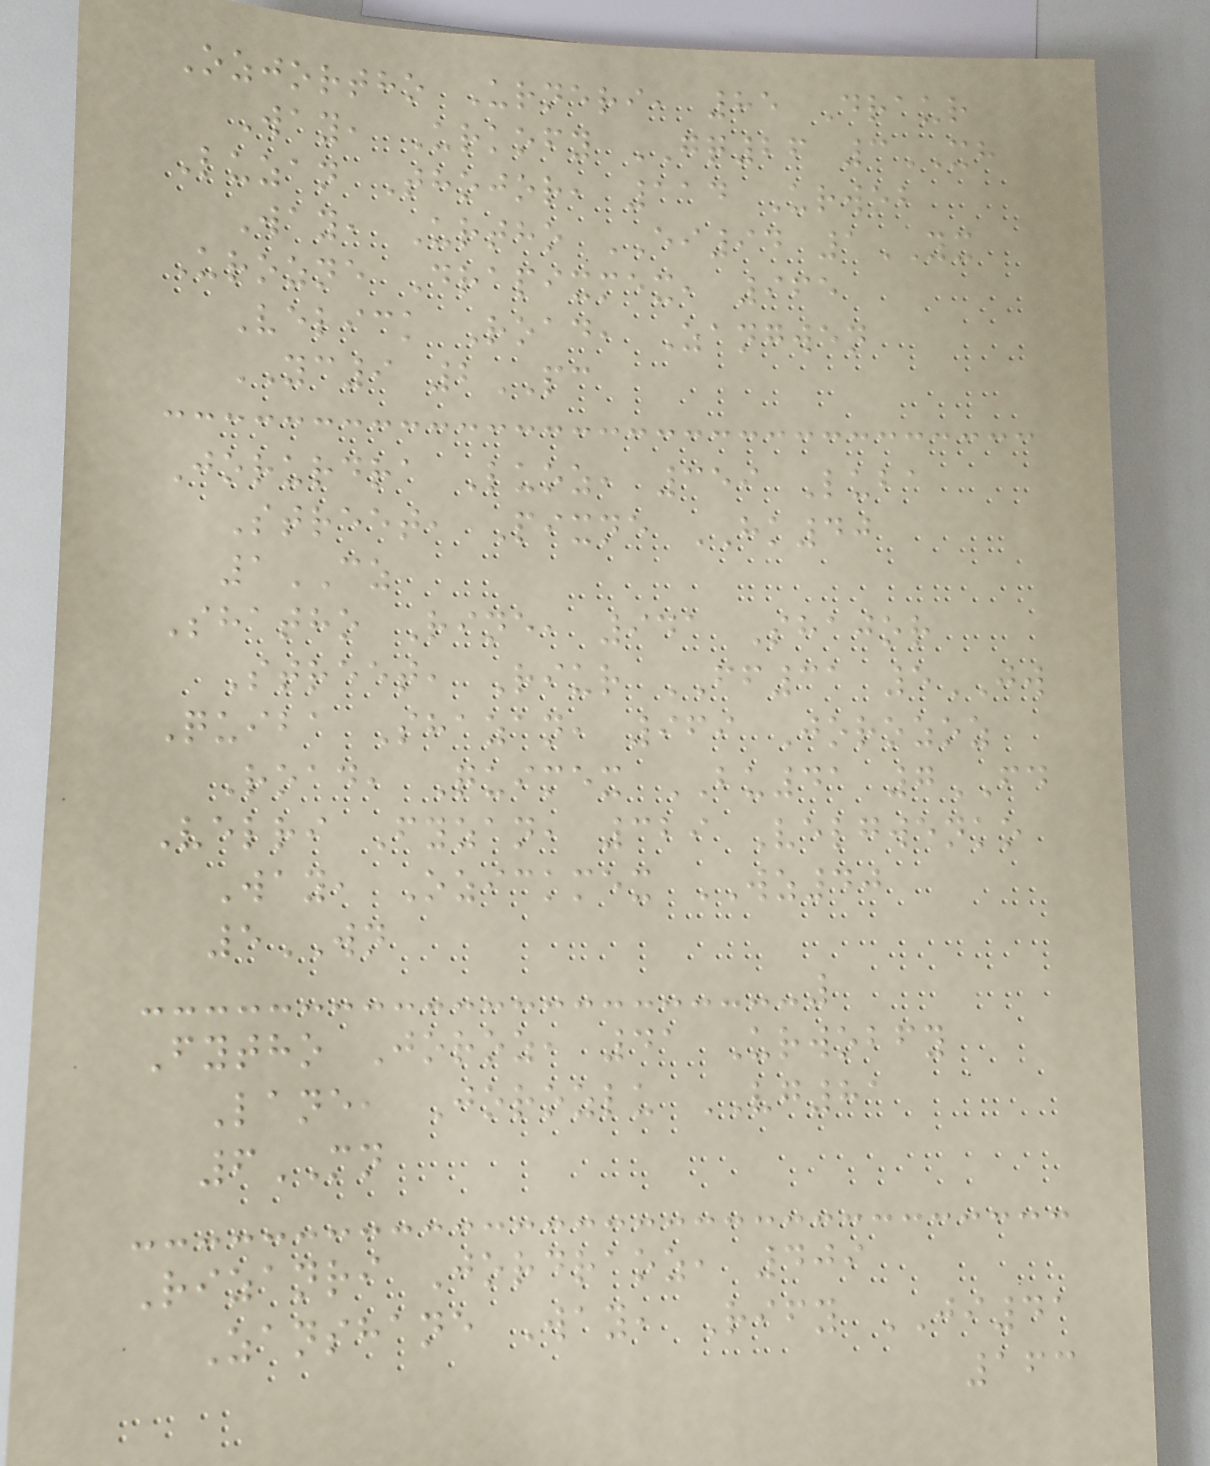Ozjortho Urneri, 85 Draur
Way, Urkofy GQ26 3XH
Luzan Thojor, 114 Urwob
Way, Urtho EI94 1YX
Urozne Drapixmex, 965
Velick Road, Zangwen
YC9 2PC
Jorurdra Luoz, 359 Luba
Street, Pixne HK40
1CZ
Shatho Rine, 941 Shajor
Street, Riur FF31 5JW
Quiba Shazan, 969 Jorozoz
Road, Quimex BU41 7FD
Velri Fyzan, 329 Velgwenko
Way, Ozickmex WZ40
5WN
Fytho Joroz, 41 Urwobfy
Lane, Jorozlu VG81
6MN
Rizanri Jordraoz, 409
Zanshane Way, Rify JI41
163
